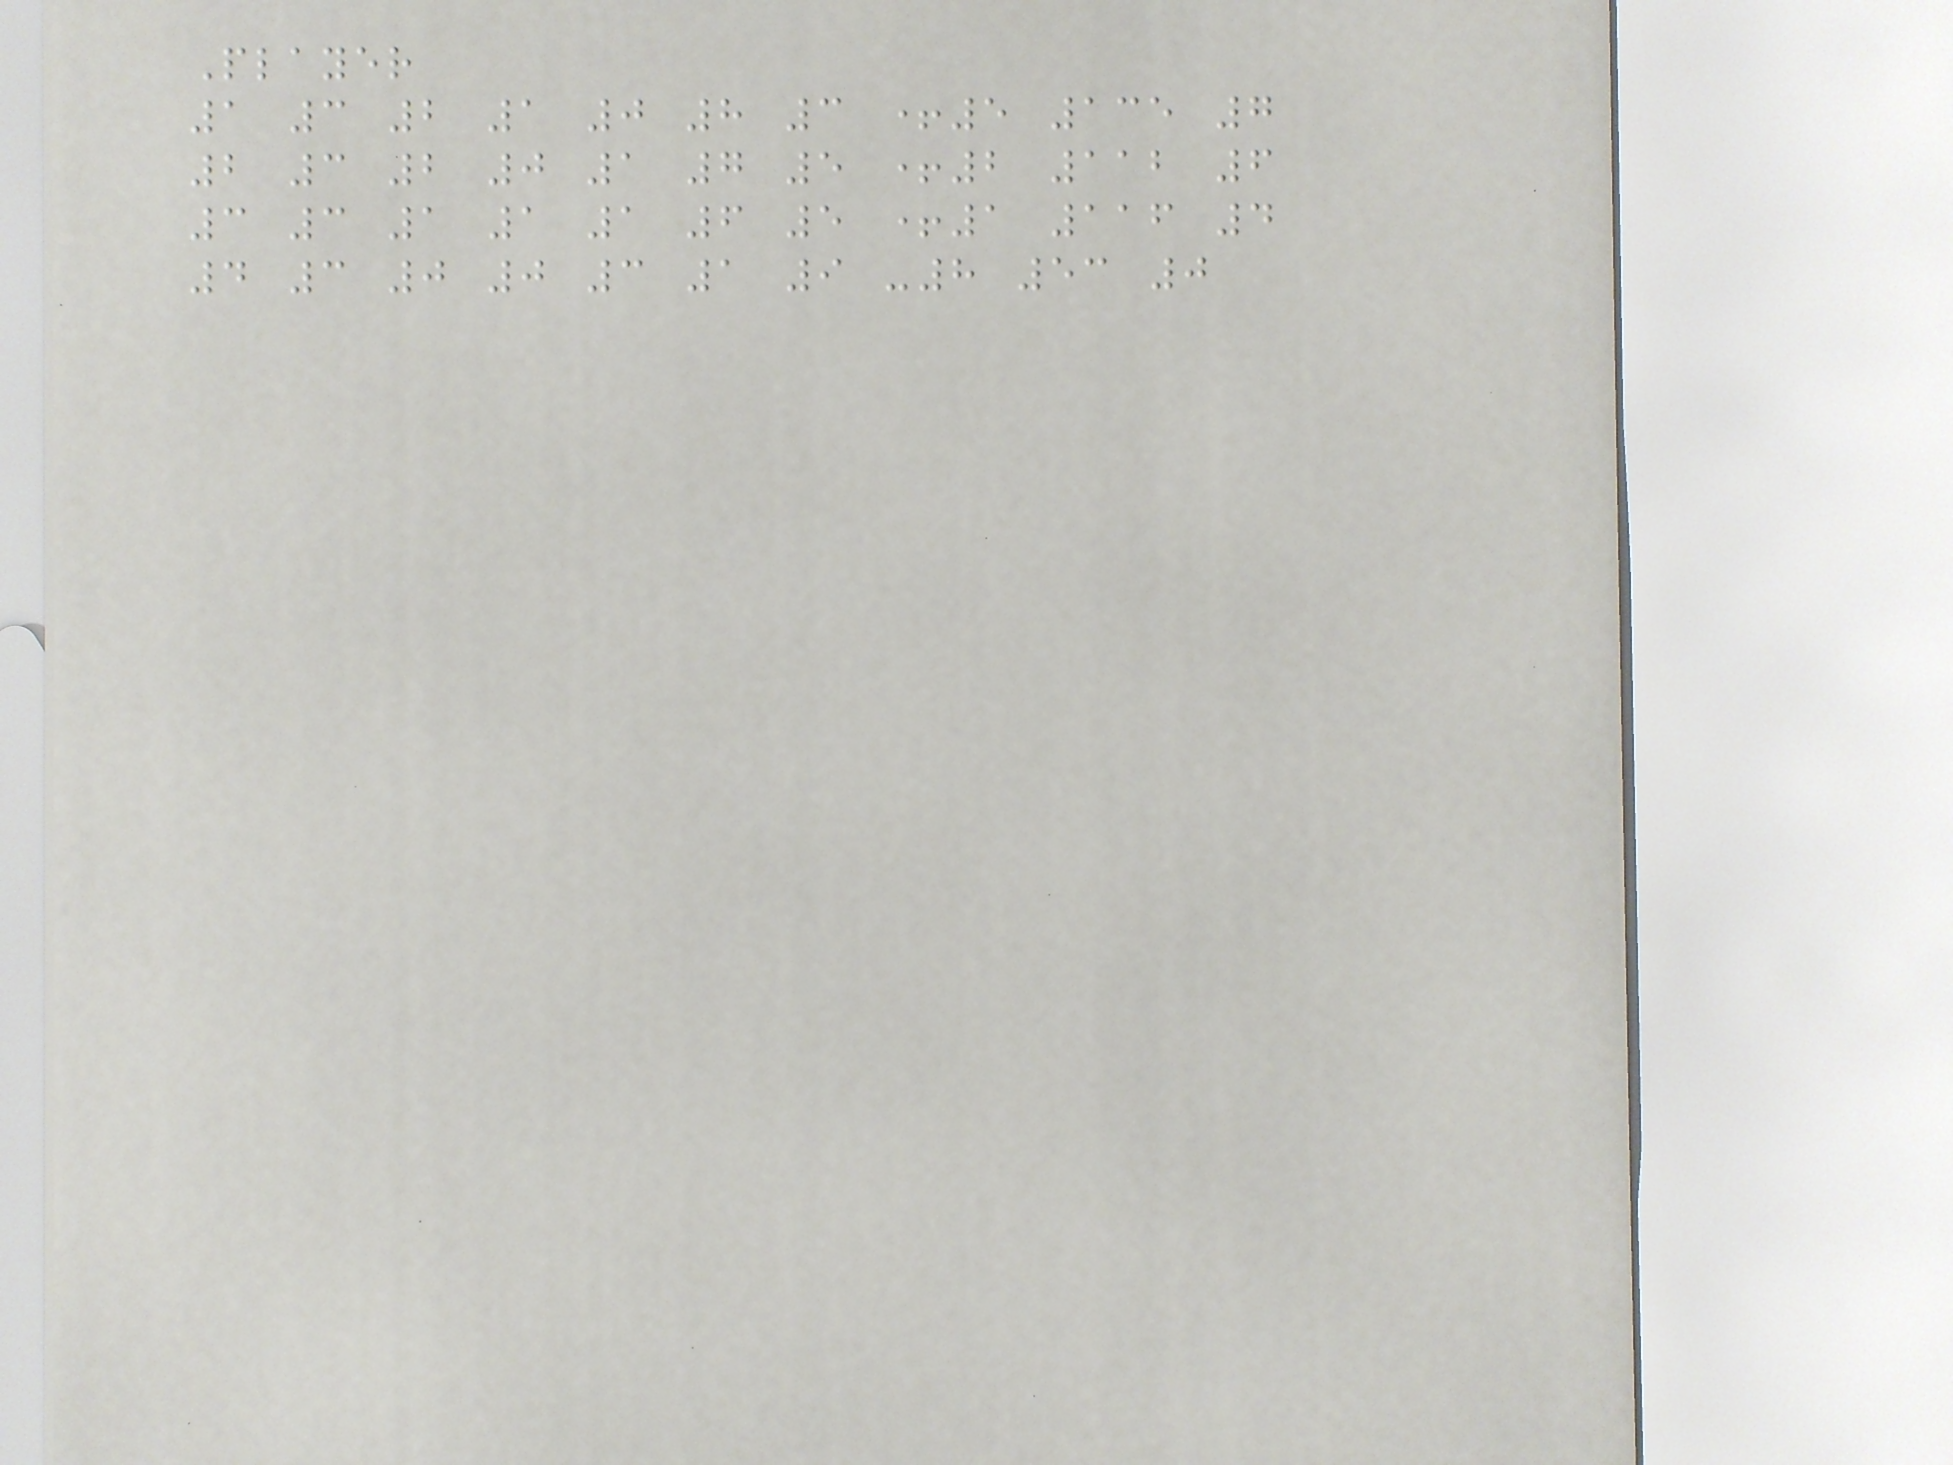Player
1 3 2 1 0 8 3 +5 135 7
2 3 2 0 1 7 5 +2 112 6
3 3 1 1 1 6 5 +1 116 4
4 3 0 0 3 1 9 -8 53 0
